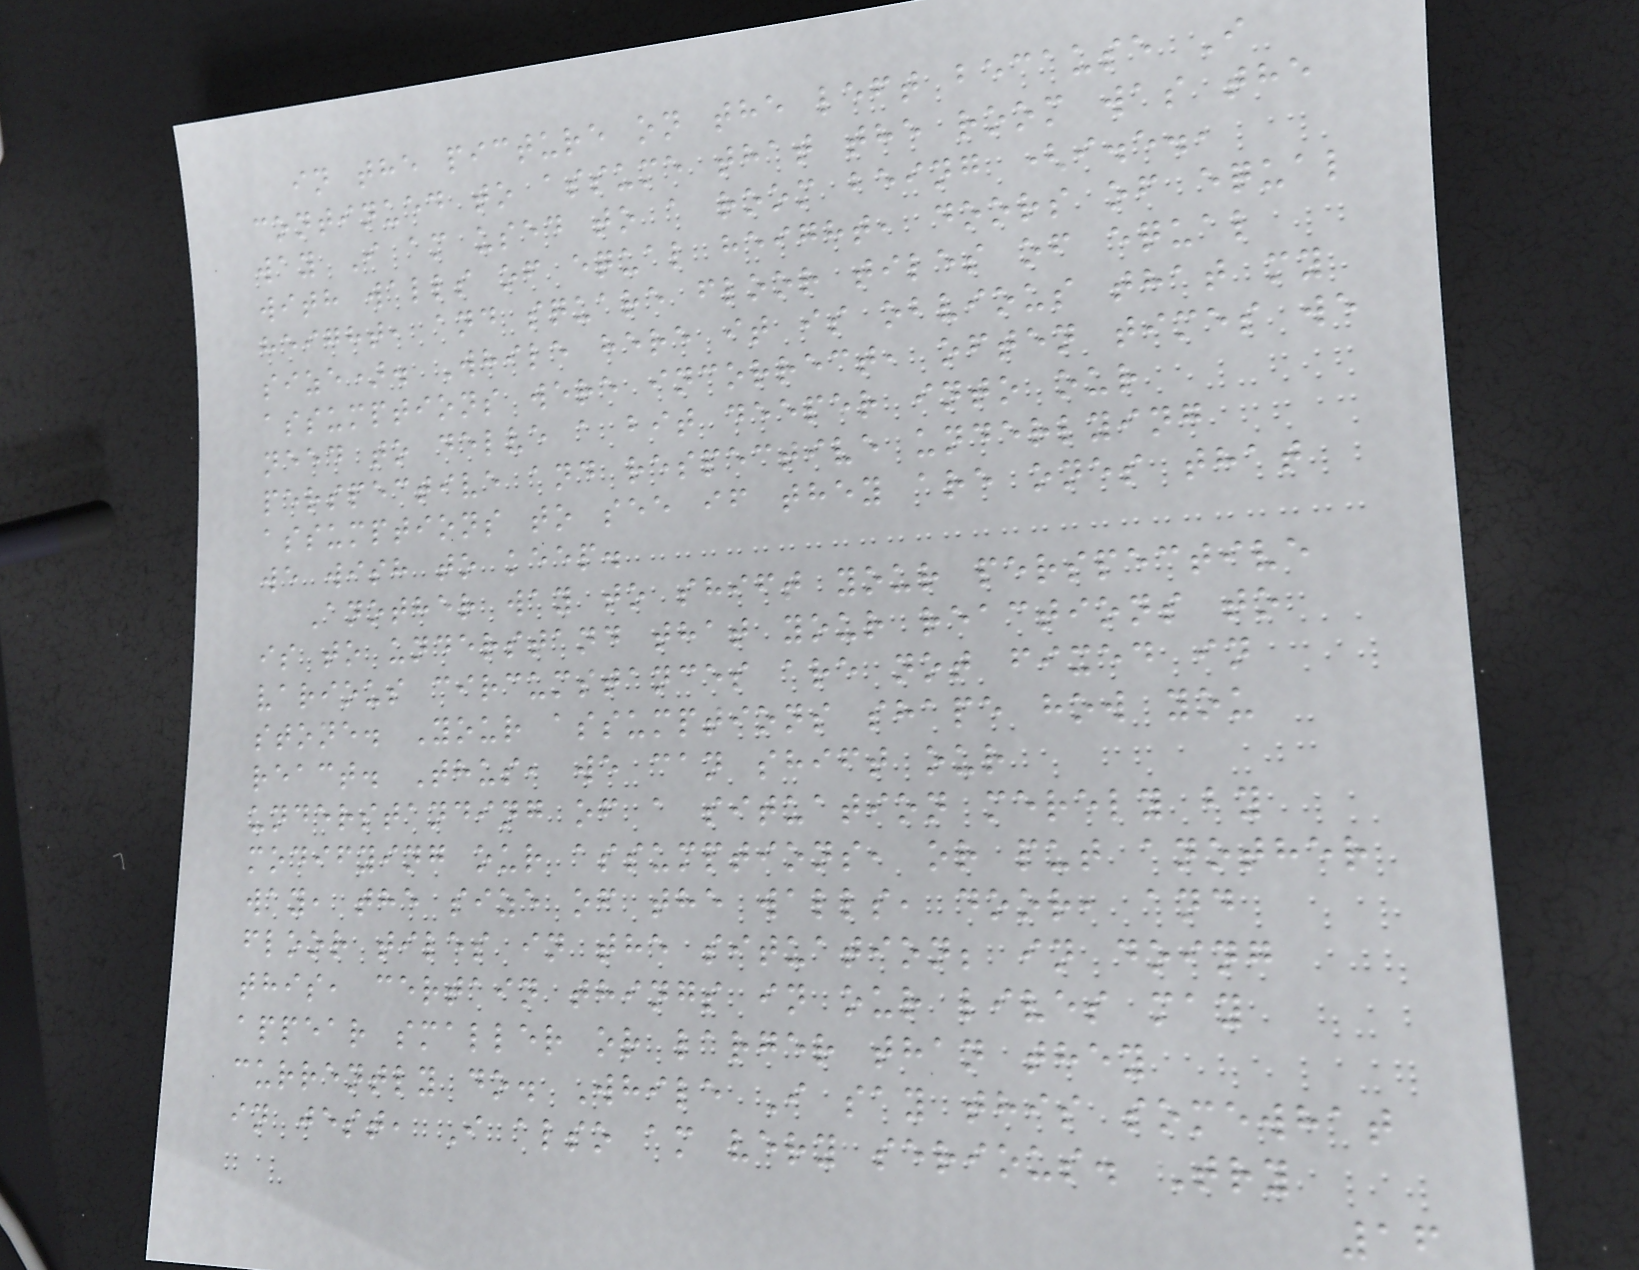in the picture on the left because I
continued to assume that the room was the
way I am used to a room being (i.e.,
with walls of equal height, doors of equal
height, and square floor tiles of equal
size). While here it is obvious that my
assumptions were incorrect, often times we
need to delve a bit deeper into our
perspective and respective underlying
assumptions to see if they are ones that
we wish to keep.
Another way to shift your perspective
is to understand that your reactions to
various circumstances are not fixed in
stone. Your assumptions shape how you
react. Thus, we can shift our
understanding of a situation merely by
modifying our assumptions, or put another
way, the size of the walls, door, and
floor tiles in the situation; in doing
this, certain things in our lives may
appear smaller or larger than they
currently do. While I say this somewhat
in jest, I also am very serious. Try
16
